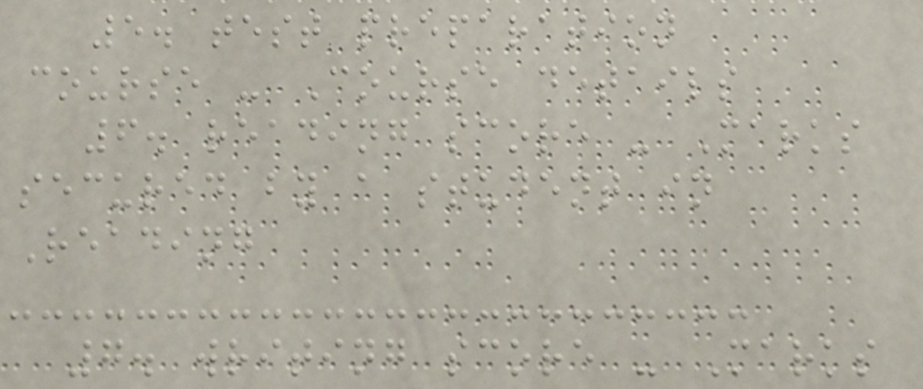5. test preparation
course - Course details
6. reading score - Marks
secured by a student in
Reading
7. writing score - Marks
